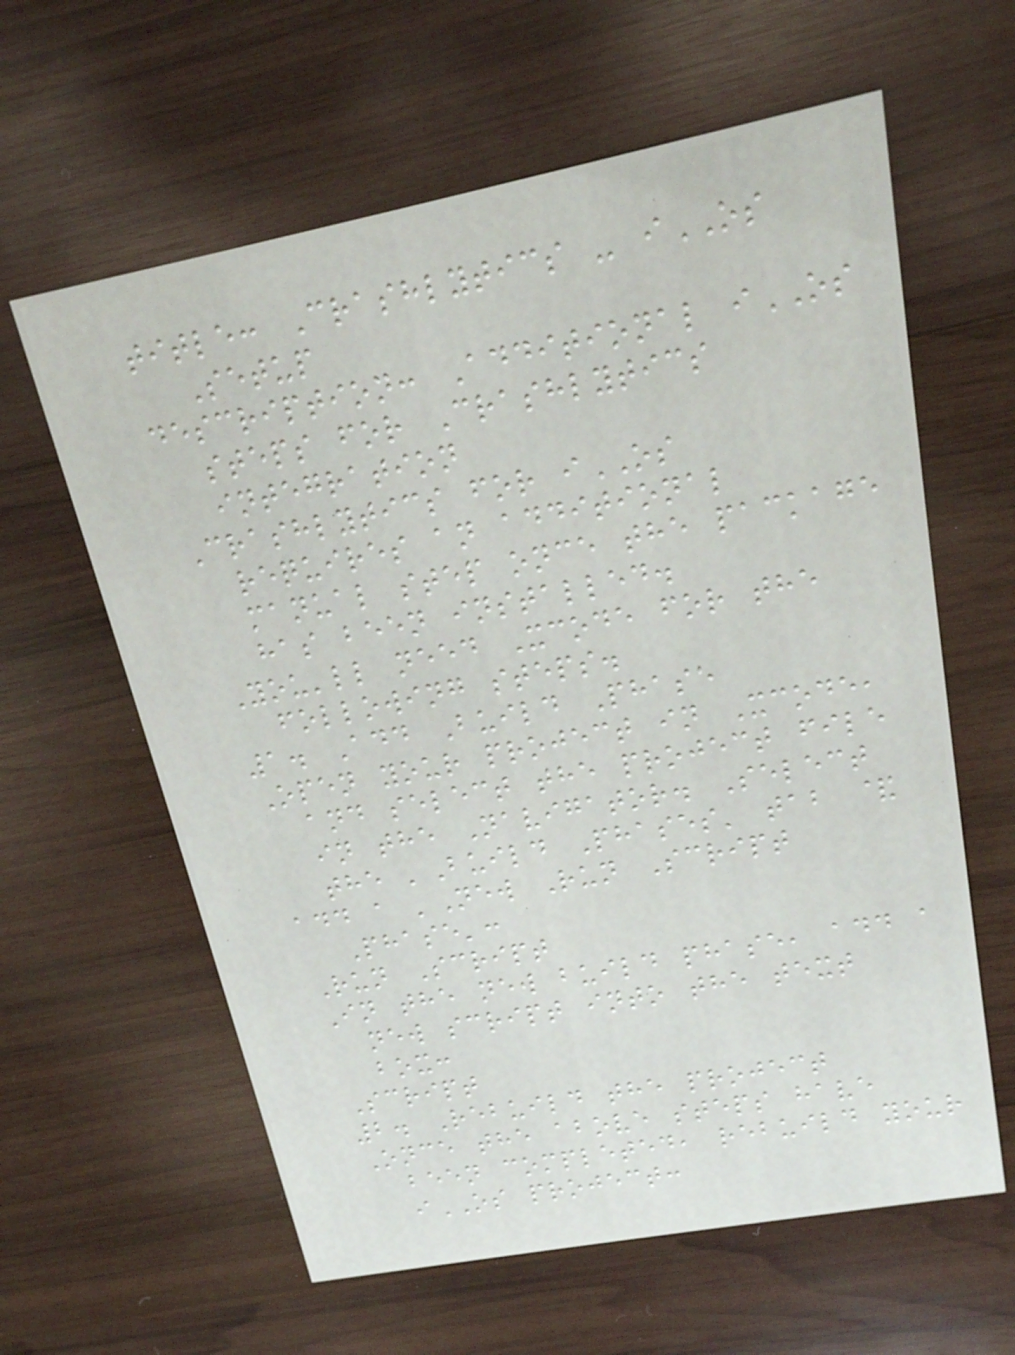title: Crashlytics - iOS
Setup
description: Additional iOS
steps for Crashlytics
integration
Crashlytics for iOS
requires an additional
manual step once the package
has been installed.
You'll need Xcode for the
following steps.
1. Add Build Phase
Open your project in Xcode,
and select the project file
in the Navigator. Select
the 'Build Phases' tab &
add a 'New Run Script
Phase':
Run Script
In the new build phase, add a
new script into the text
box:
Script
2. Rebuild the project
Once the above steps have
been completed, rebuild your
iOS project:
